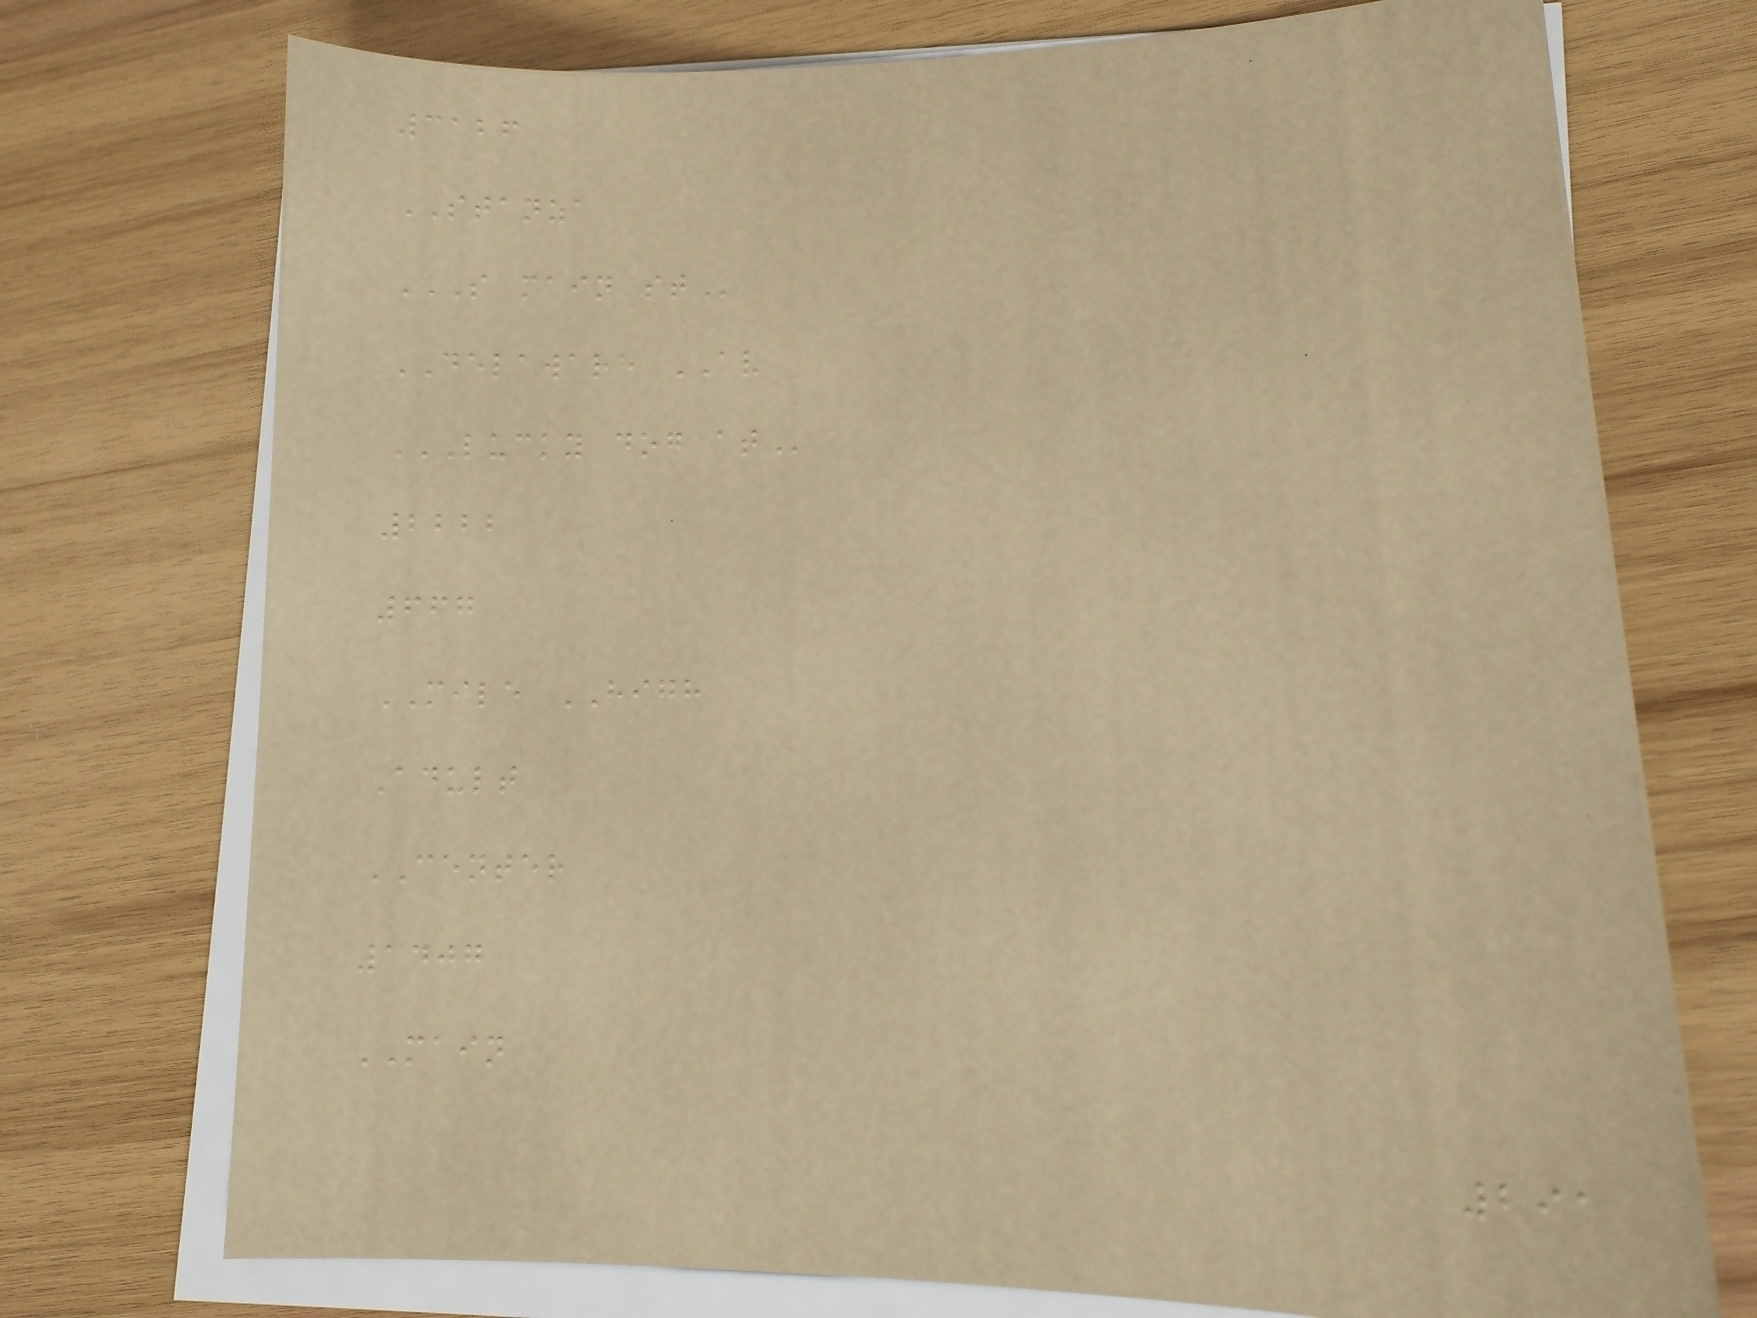3126
STANZA
S MAIN ST
DELAWARE AV
LUCKY DOG AT
2222
667
MILE HIGH
Adult
CENTER
1407
MAIN
291
